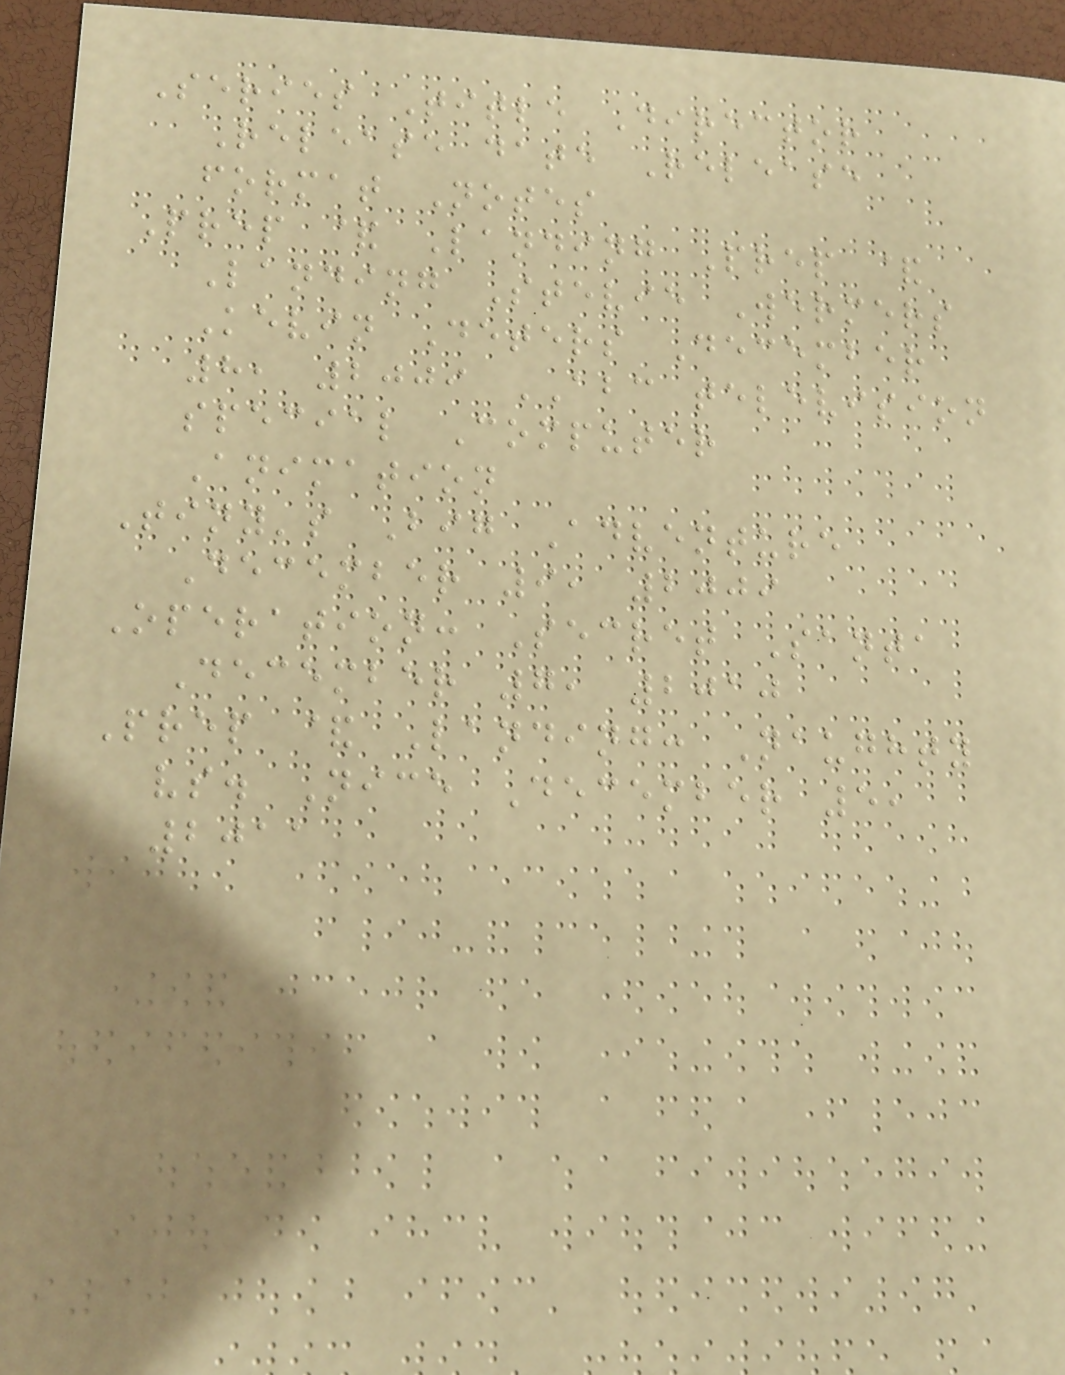Series Title Director
Release date Release
format Notes
Prep & Landing Prep &
Landing Stevie Wermers
Kevin Deters December
8, 2009 ABC television
special Computer
Animation
Tiny's Big Adventure
December 9, 2009
Operation: Secret Santa
December 7, 2010
Prep & Landing: Naughty
vs. Nice December 5,
2011
